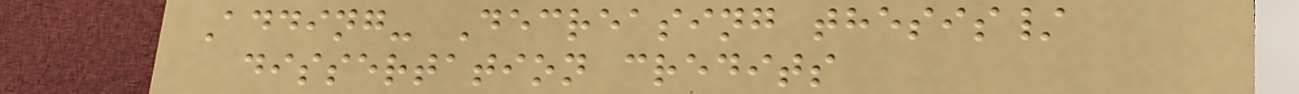Adding- Decreasing thesis/
dissertation credits
